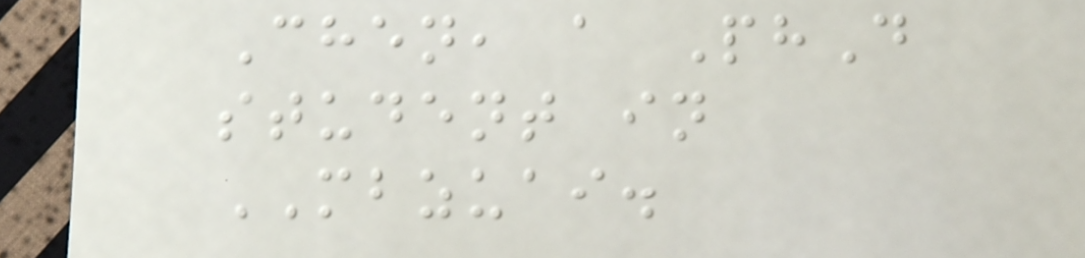Chen, a PhD
student in
MBZUAI.
